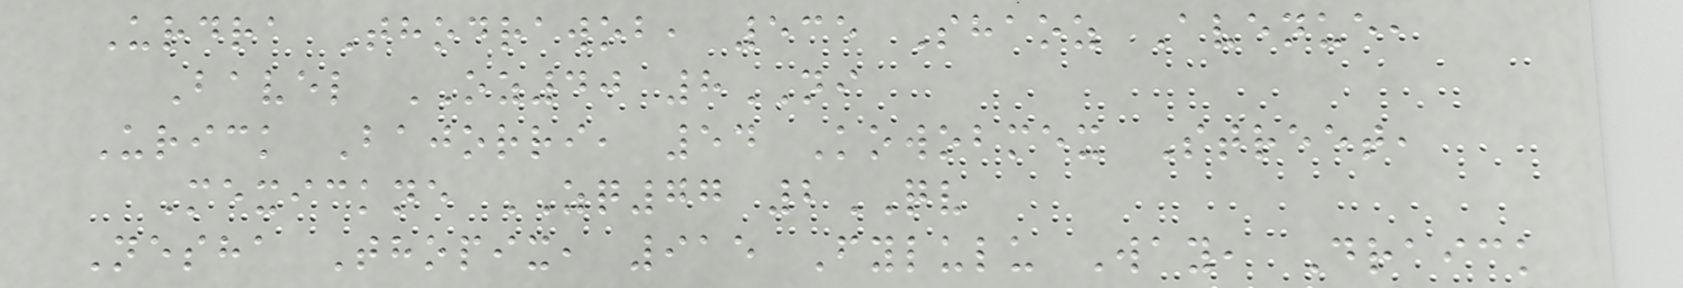Urdra Thodrawob, 535 Shaoz Avenue,
Bavel OZ40 8NI
Urick Bajorri, 54 Kowobmex Street,
Mexickne ZQ77 2QV
Nesha Thopix, 915 Fylulu Way, Draick
